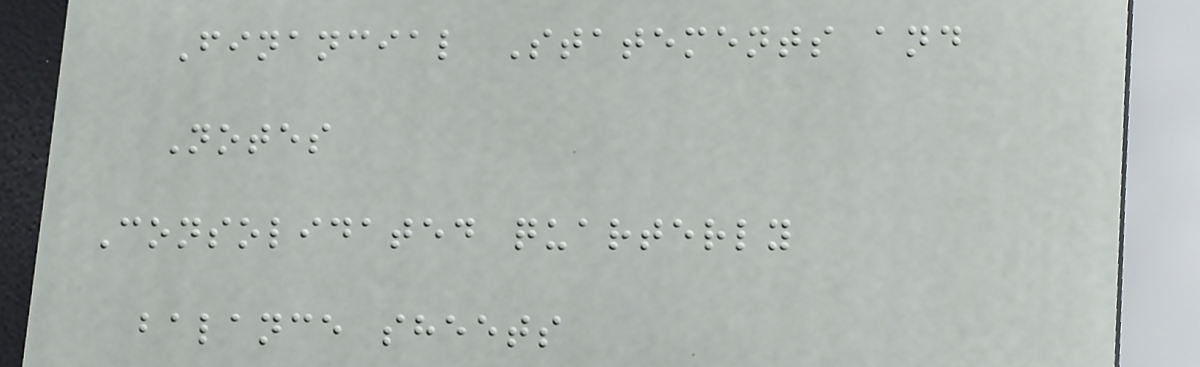Financial Statements and
Notes
Consolidated quarterly
balance sheets
